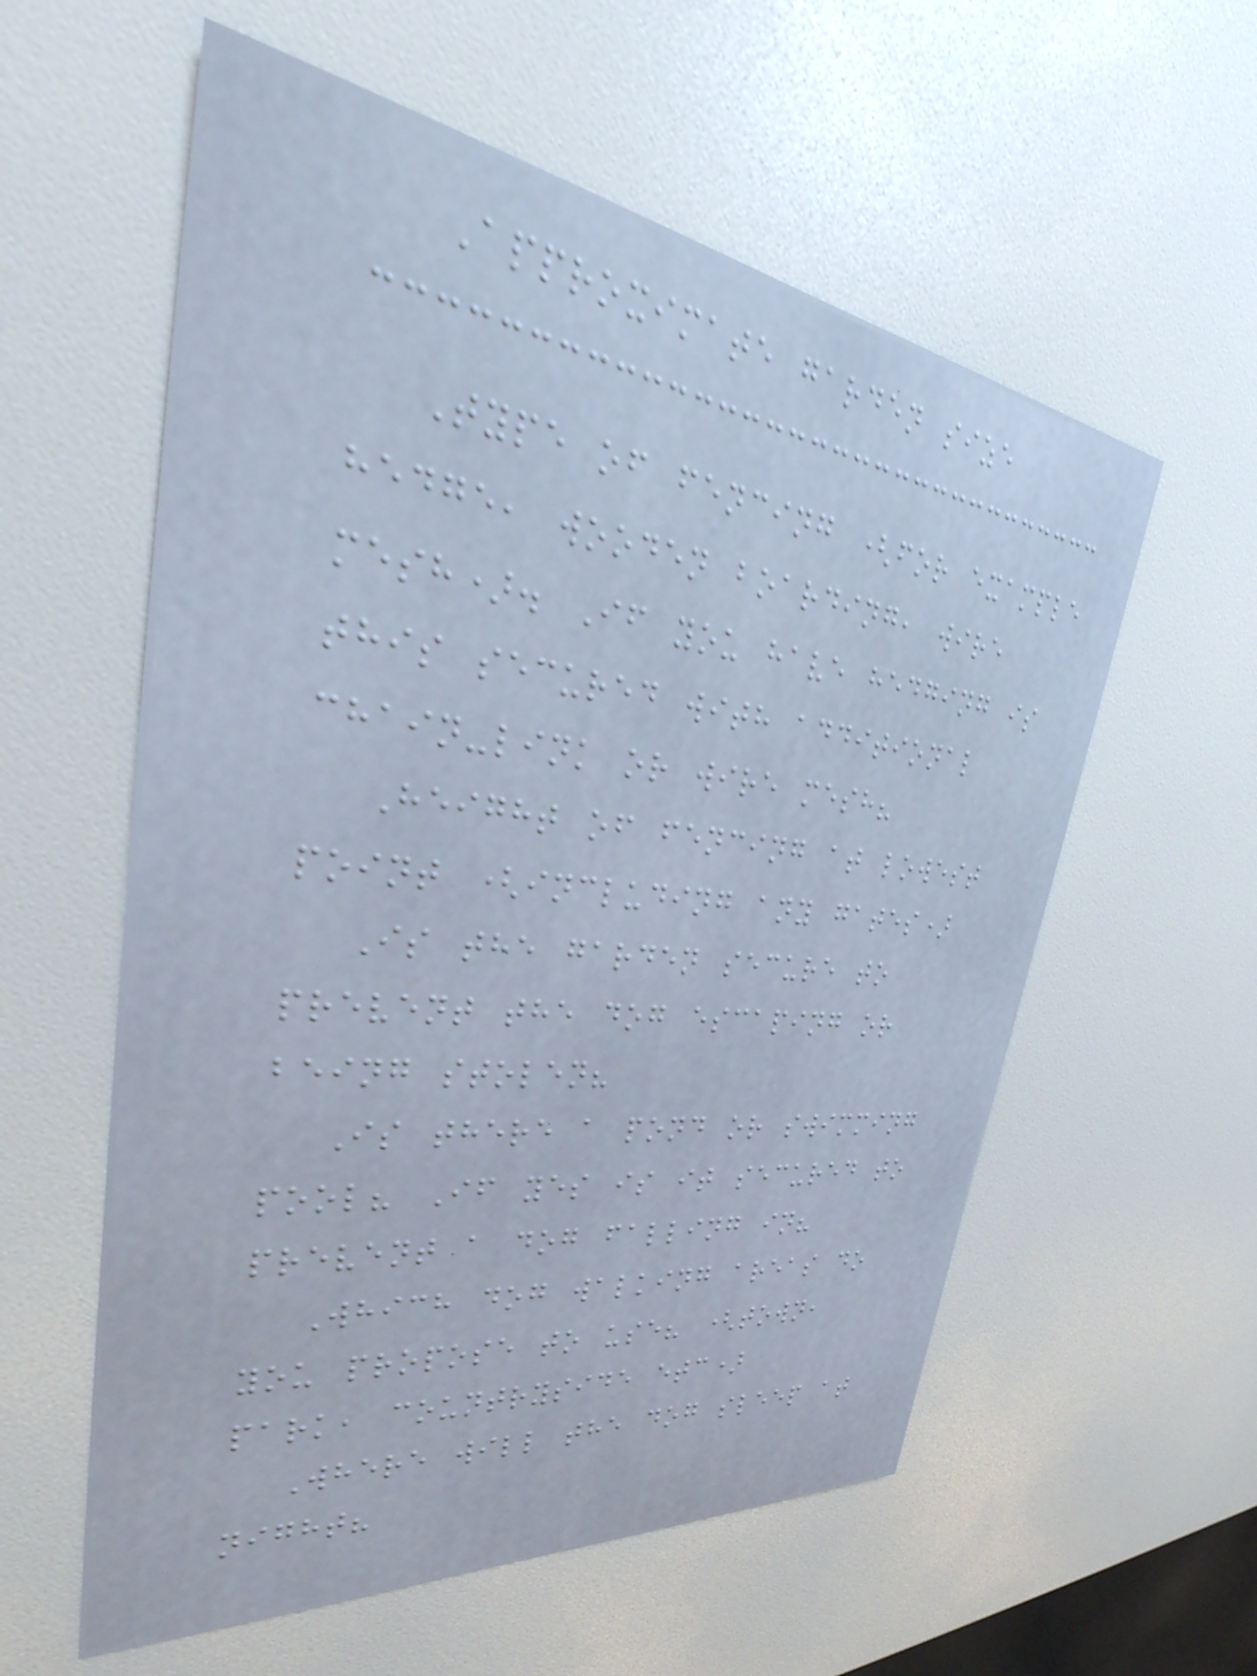Approximate garden size
Type of fencing (for example
hedge, wooden boarding, wire
mesh). If you have hedging is
this secured with additional
chain-link or wire mesh?
Height of fencing at lowest
point (including any gates)
Is the garden secure to
prevent the dog escaping or
being stolen?
Is there a pond or swimming
pool? If yes is it secured to
prevent a dog falling in?
Which dog walking areas do
you propose to use? (town,
park, countryside etc)
Where will the dog sleep at
night?
